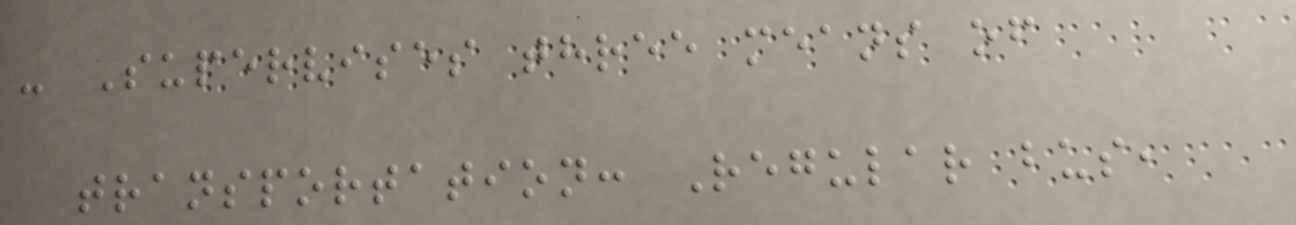- Supervises three means of
transportation: Regular bus,
